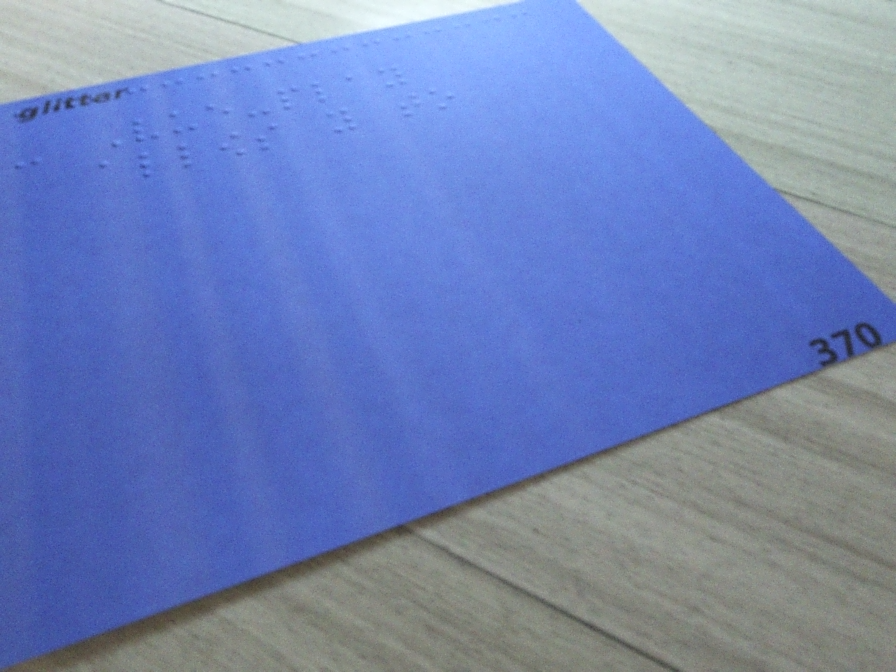- Vue-play
allows you to
